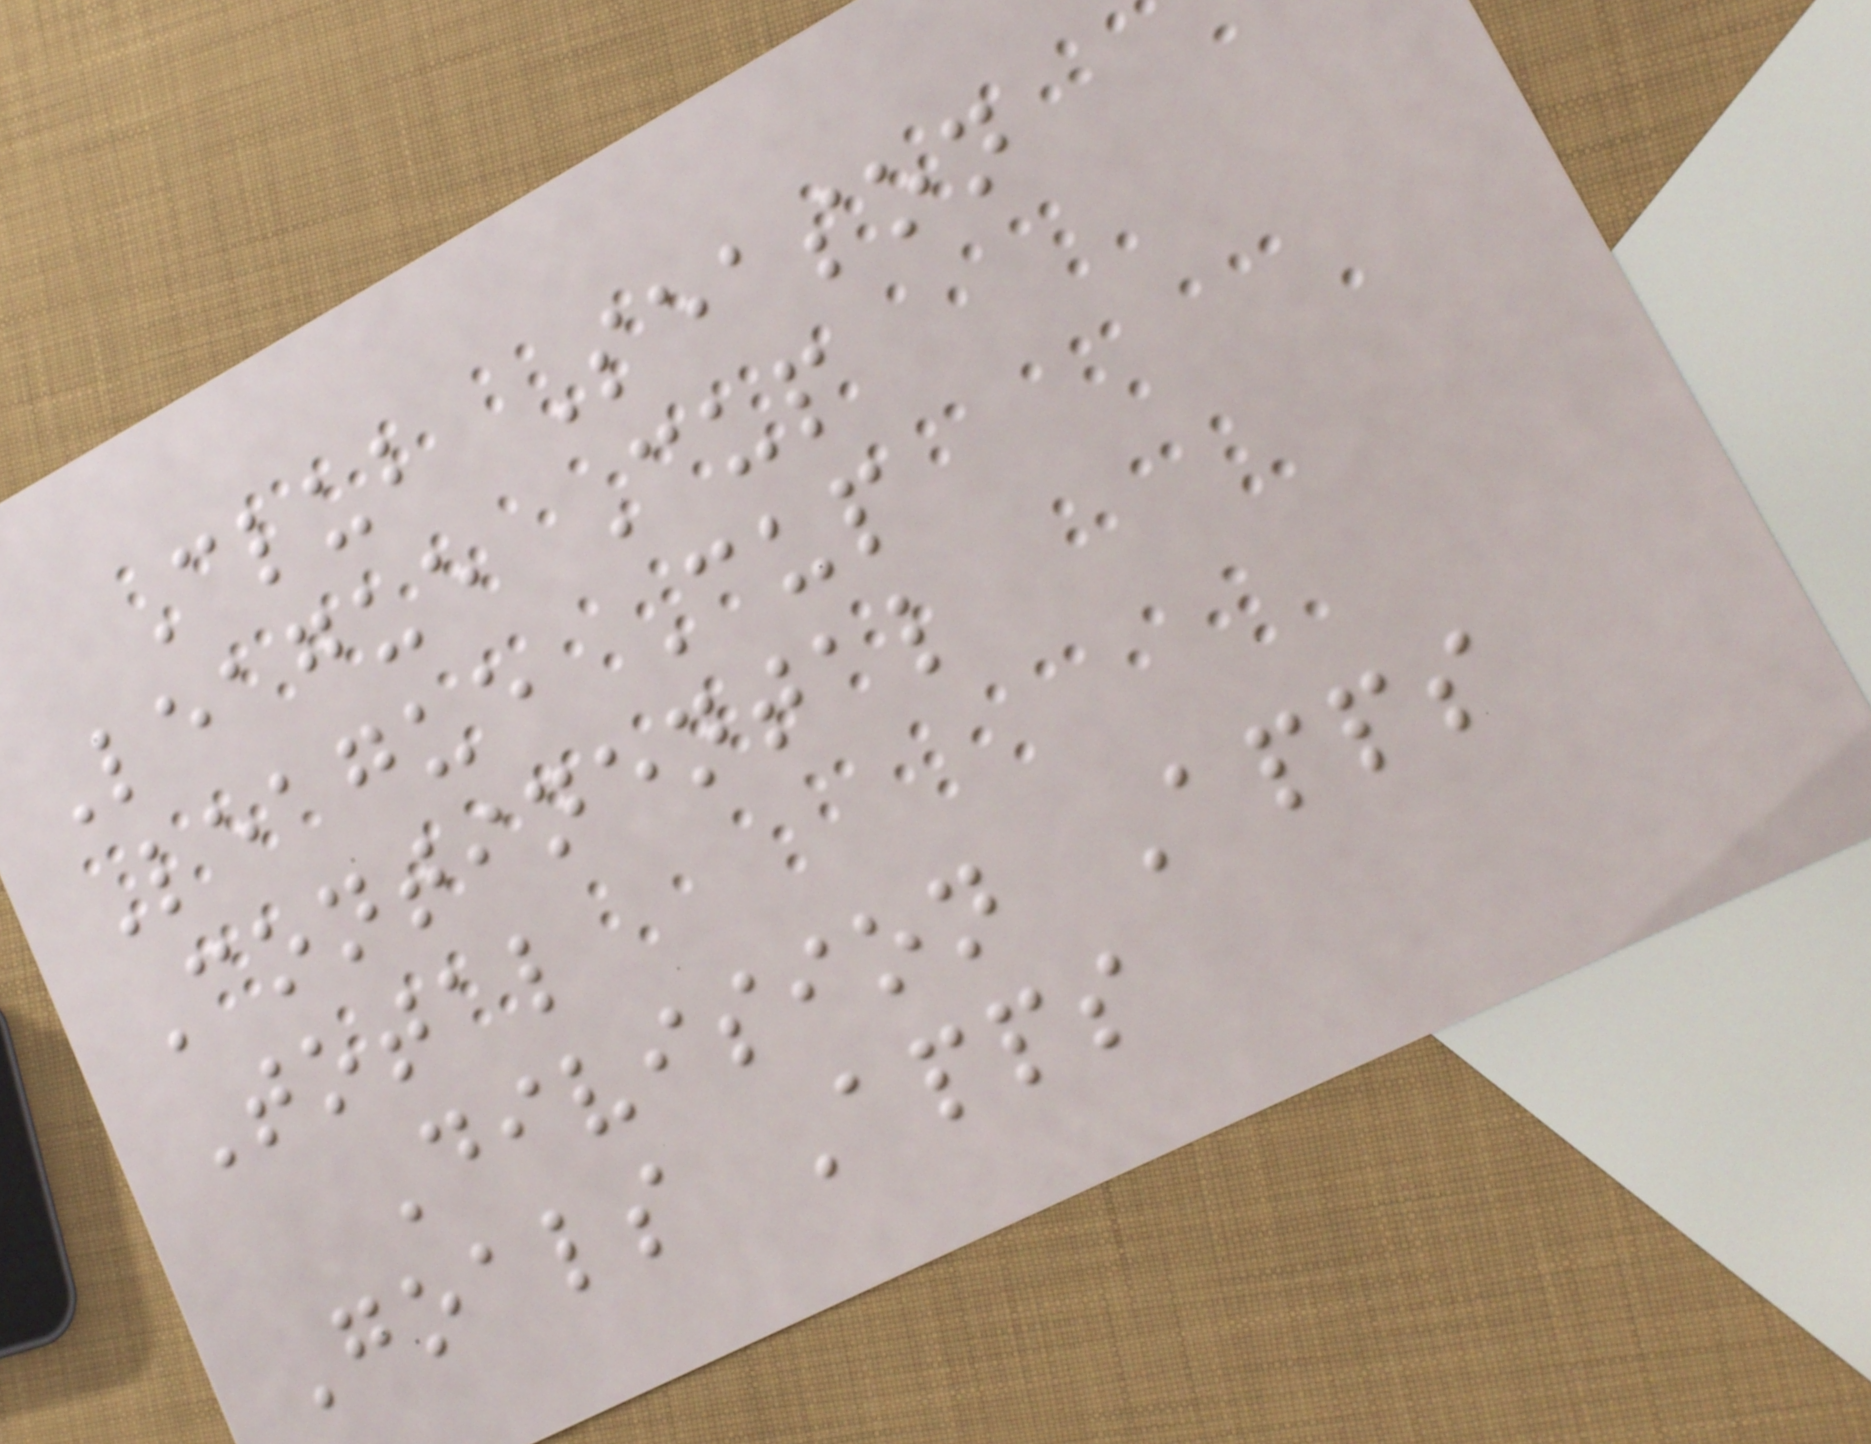Club Season
League Cup
League Cup
Continental
Total
Division Apps
Goals Apps
